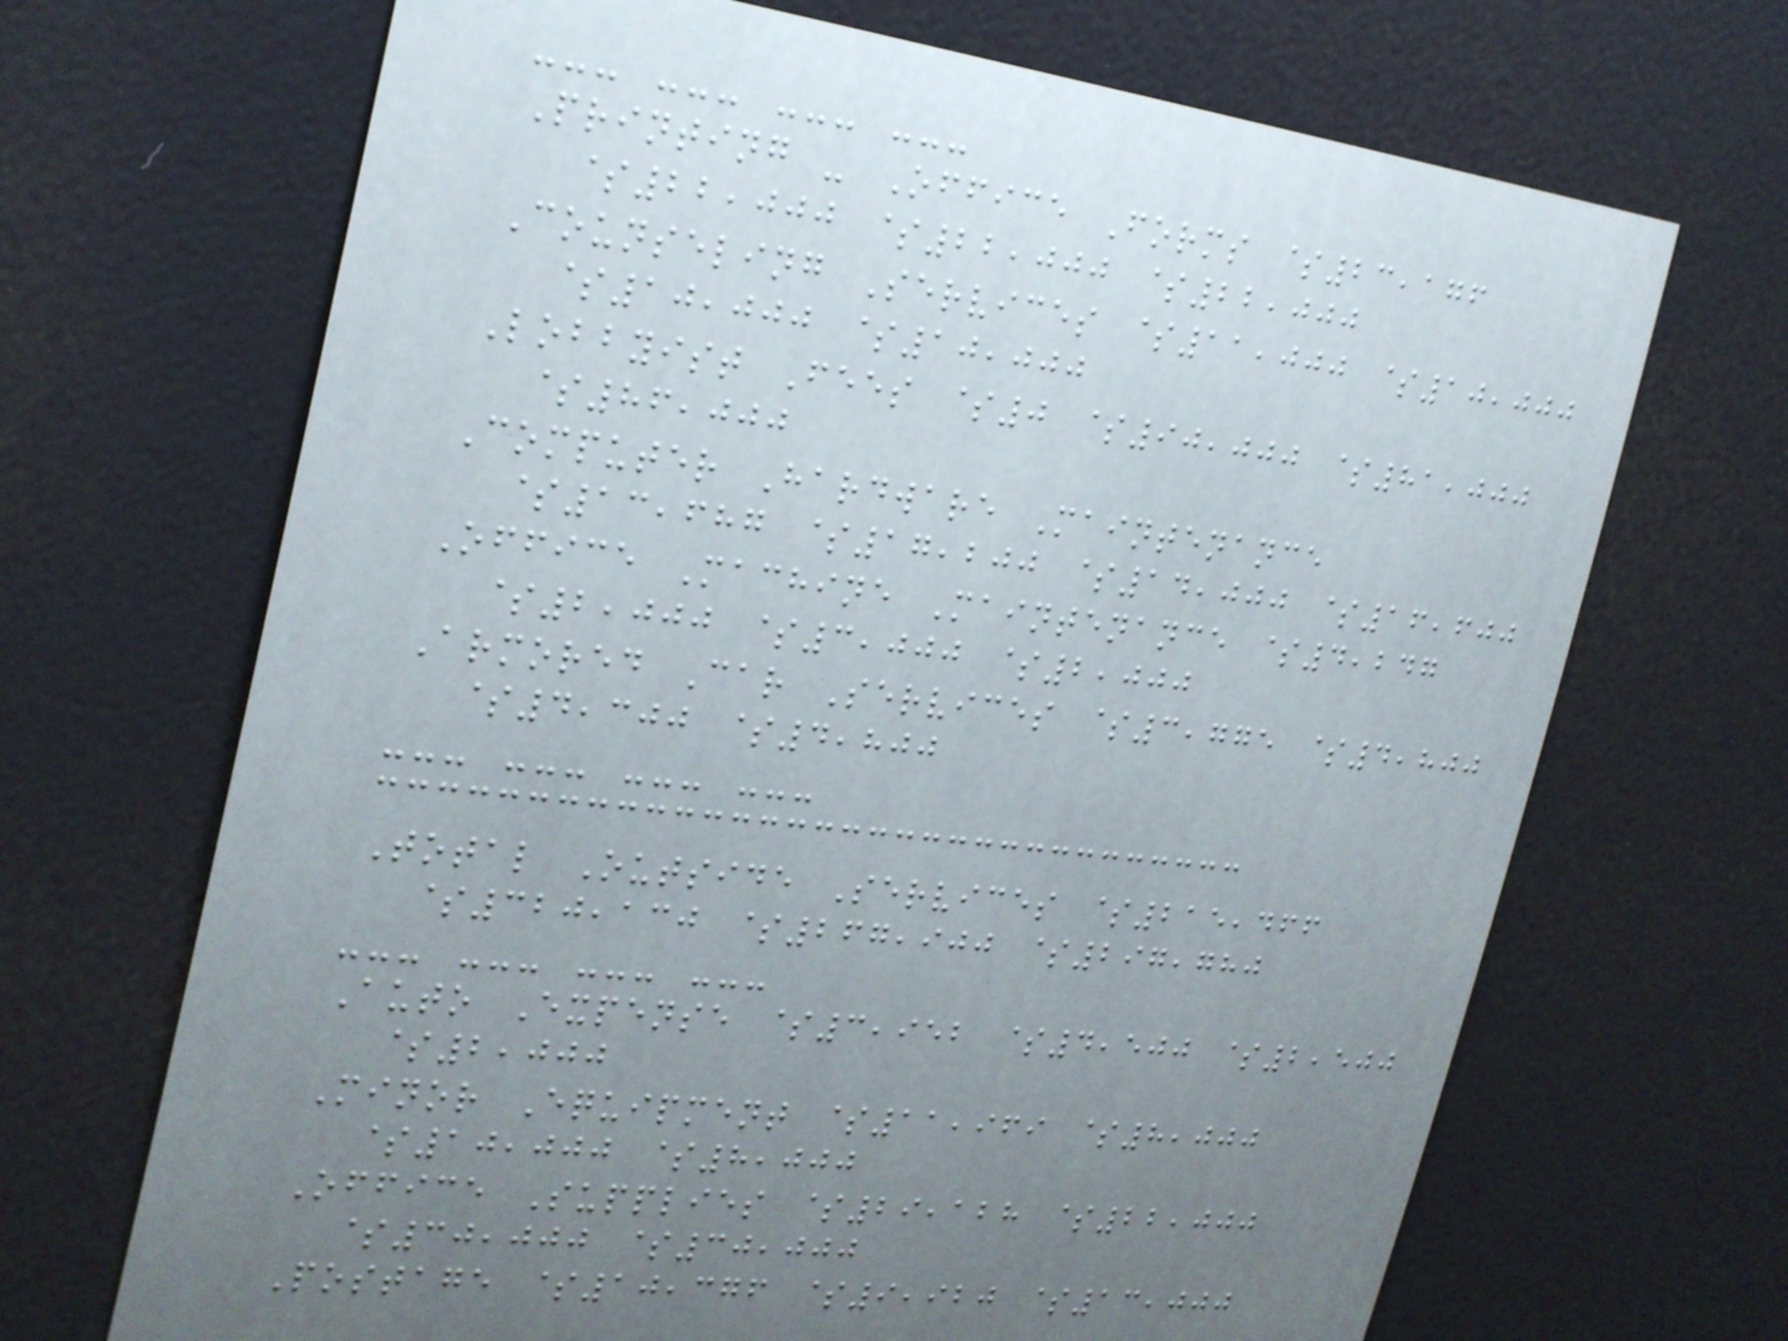--- --- --- ---
Printing - Office Forms $23,176
$22,000 $22,000 $22,000
Counseling Services $11,000 $10,000
$10,000 $10,000
Lobbyist Fees $0 $90,000 $81,000
$86,000
Computer Hardware Maintenance
$13,687 $17,200 $14,000 $16,600
Office Machine Maintenance $4,247
$2,000 $3,000 $2,000
Armored Car Services $3,775 $4,800
$4,300 $4,800
--- --- --- ---
Total Outside Services $215,466
$320,130 $267,900 $297,780
--- --- --- ---
Auto Expense $3,952 $4,500 $2,500
$2,000
Minor Equipment $11,969 $8,000
$10,000 $8,000
Office Supplies $29,128 $22,000
$30,000 $30,000
Postage $10,376 $9,920 $13,000
